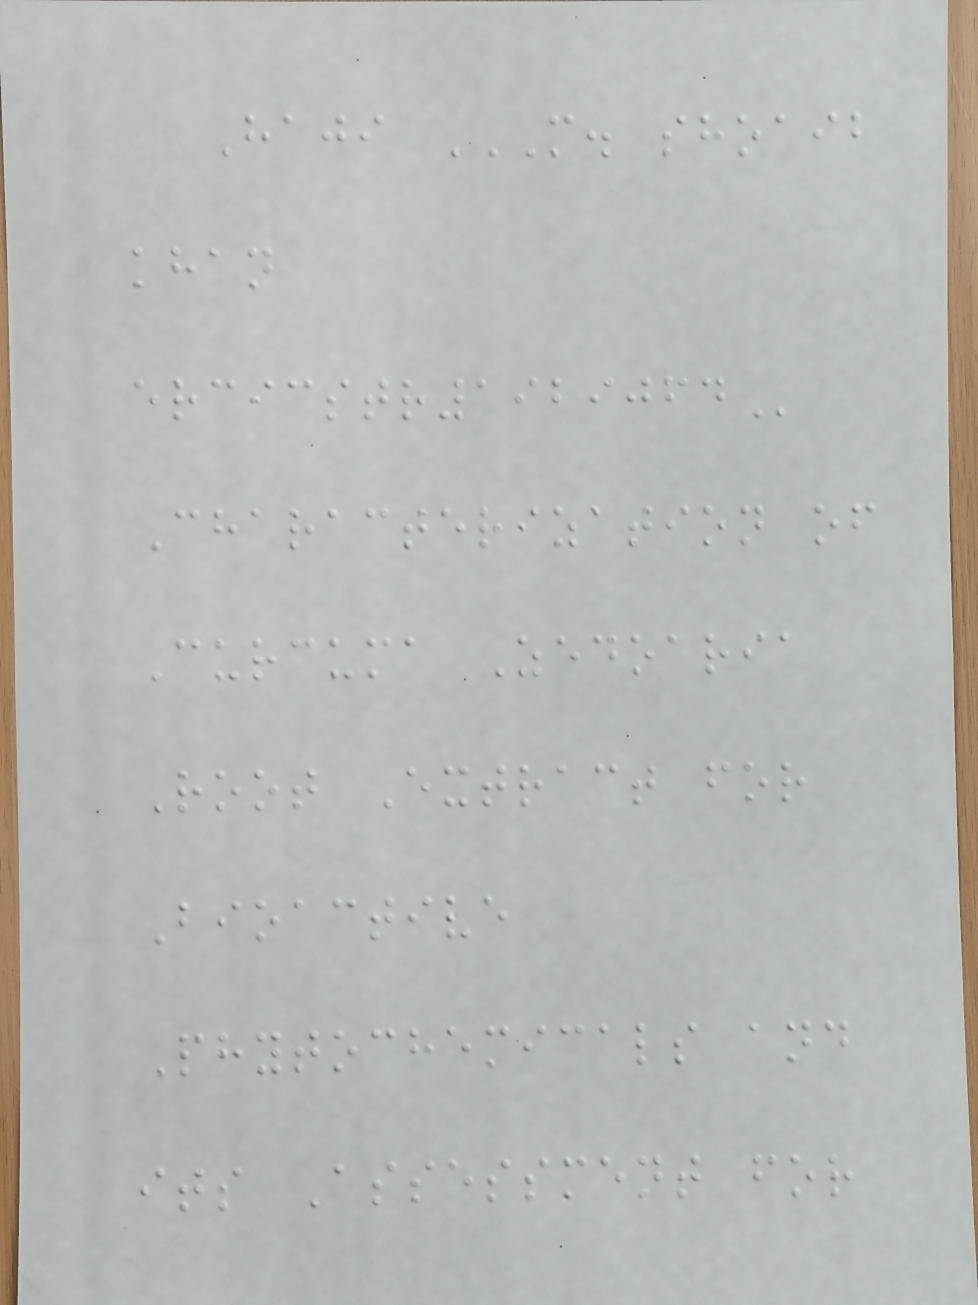Haji M. SHOAIB
KHAN
ERCICSTR1929064
Characterization of
Curcuma Zedoaria
Root Extract for
Bioactive
Phytochemicals and
its Assessment for
